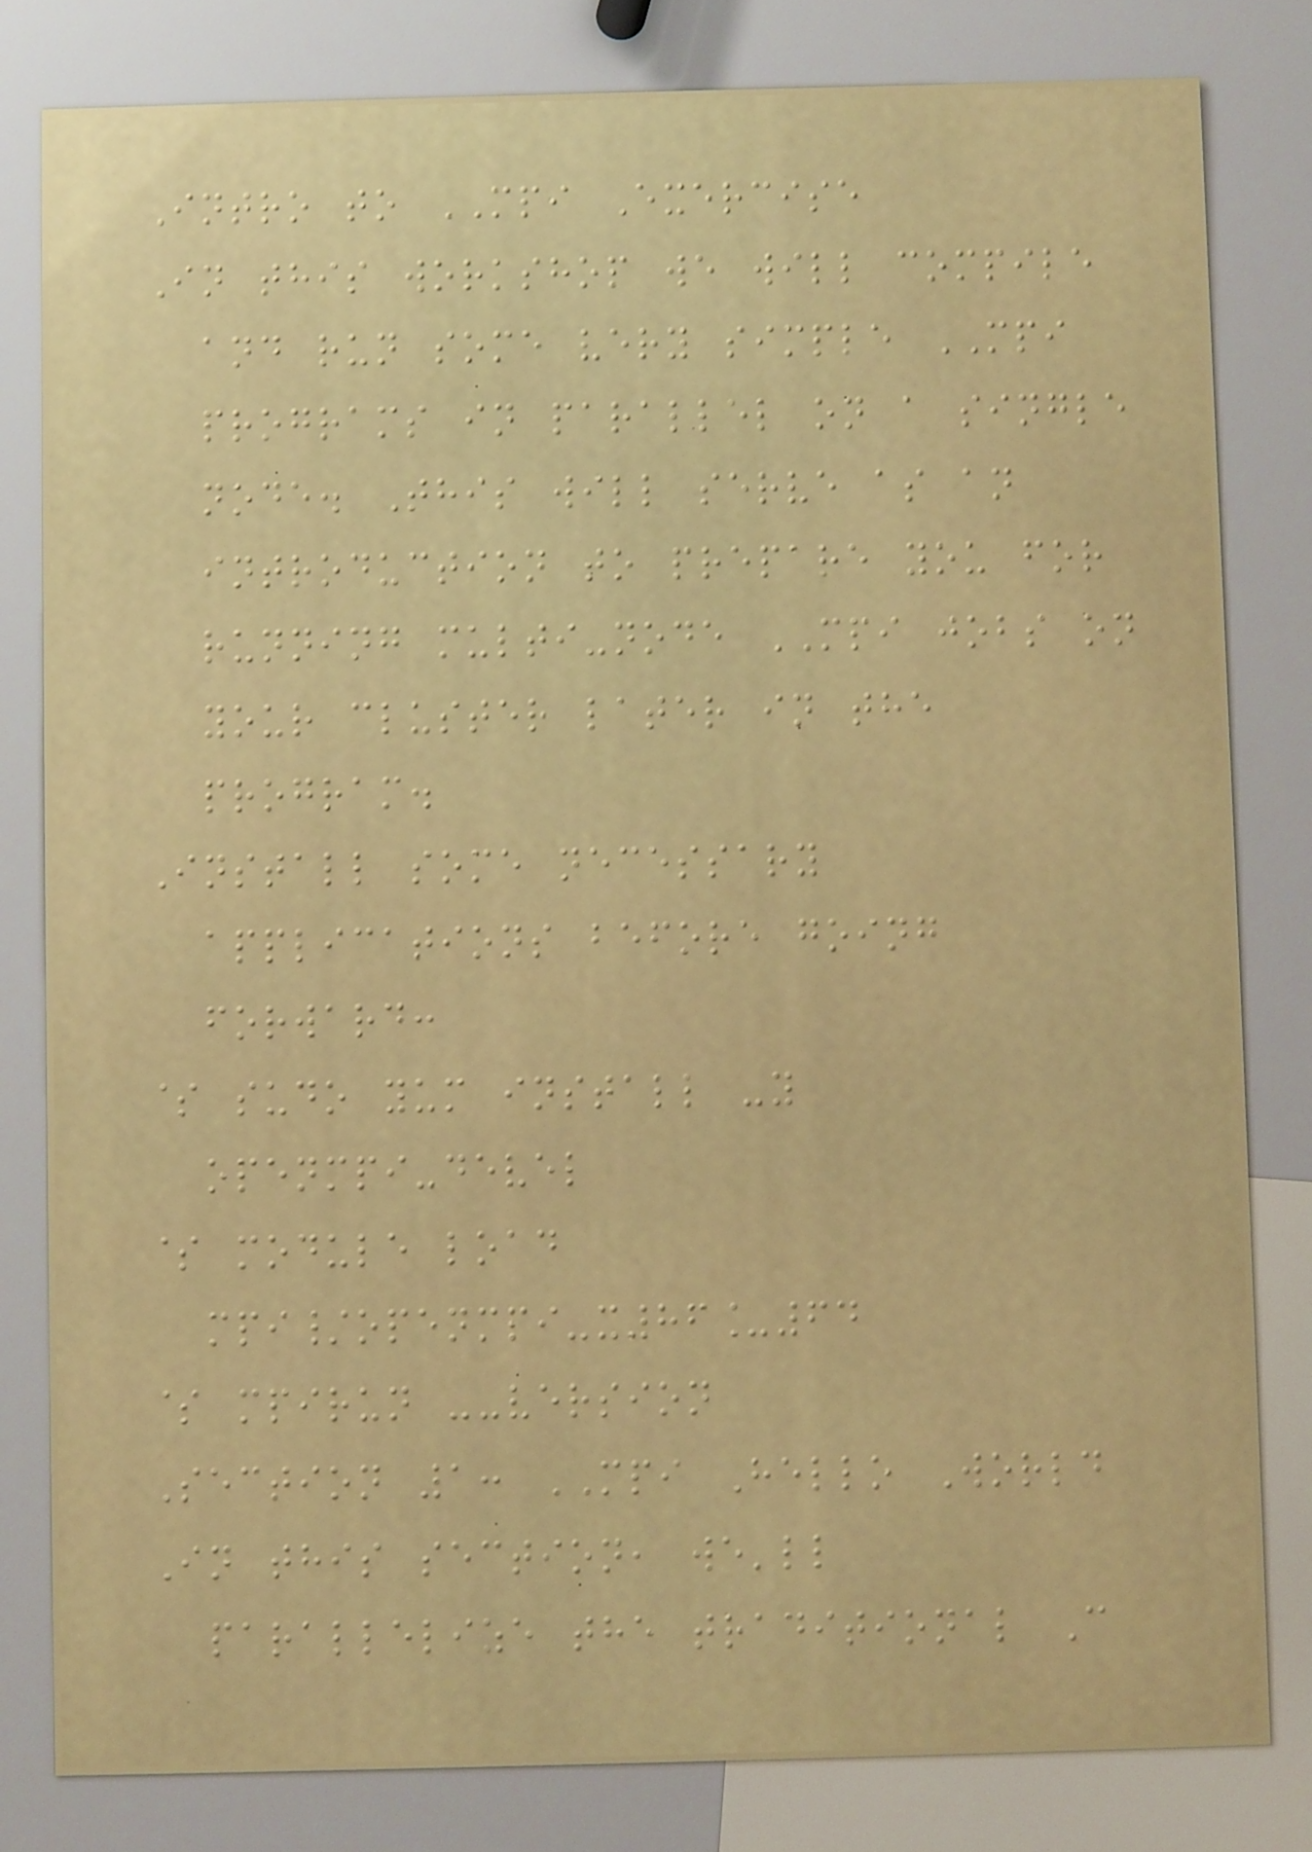Intro to MPI Exercise
In this workshop we will compile
and run some very simple MPI
programs in parallel on a single
node. This will serve as an
introduction to prepare you for
running multi-node MPI jobs on
your cluster later in the
program.
Install some necessary
applications before going
forward:
$ sudo yum install -y
openmpi-devel
$ module load
mpi/openmpi-x86_64
$ mpirun --version
Section 1: MPI Hello World
In this section, we'll
parallelize the traditional C
